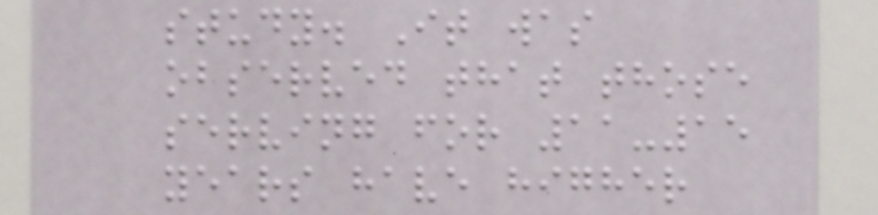study. It was
observed that those
serving for 11-15
years have higher
